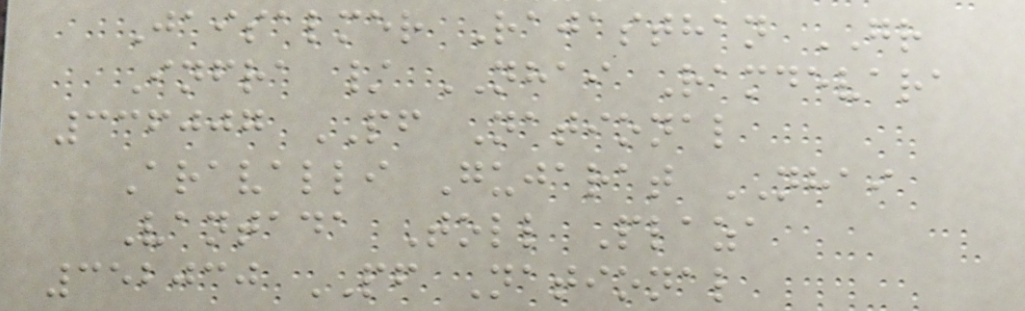Jaisalmer Rajasthan GR
Infra / NHAI Ramdevara
336007 PF National
Aravalli Gujarat NHAI
Vantada Toll Plaza
352030 PF National
